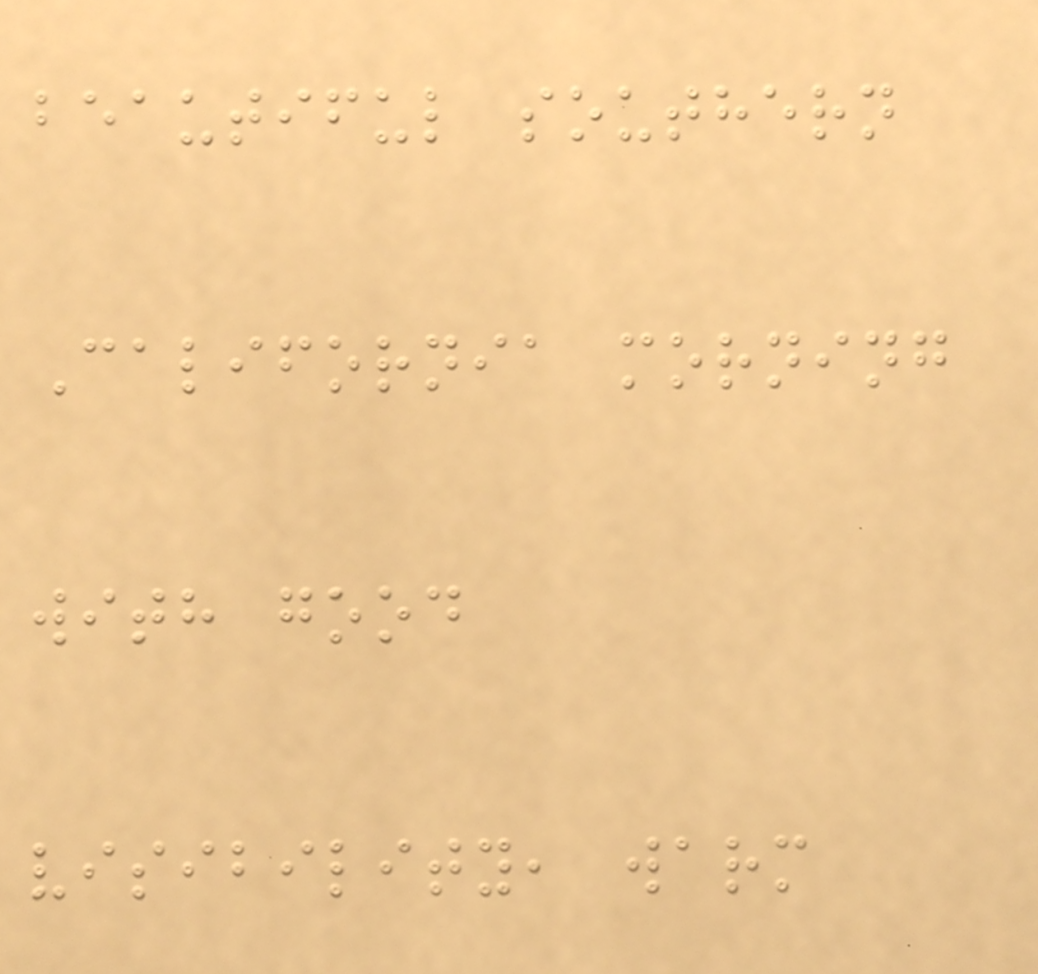beautiful southern
California morning
with good
visibility, warm
